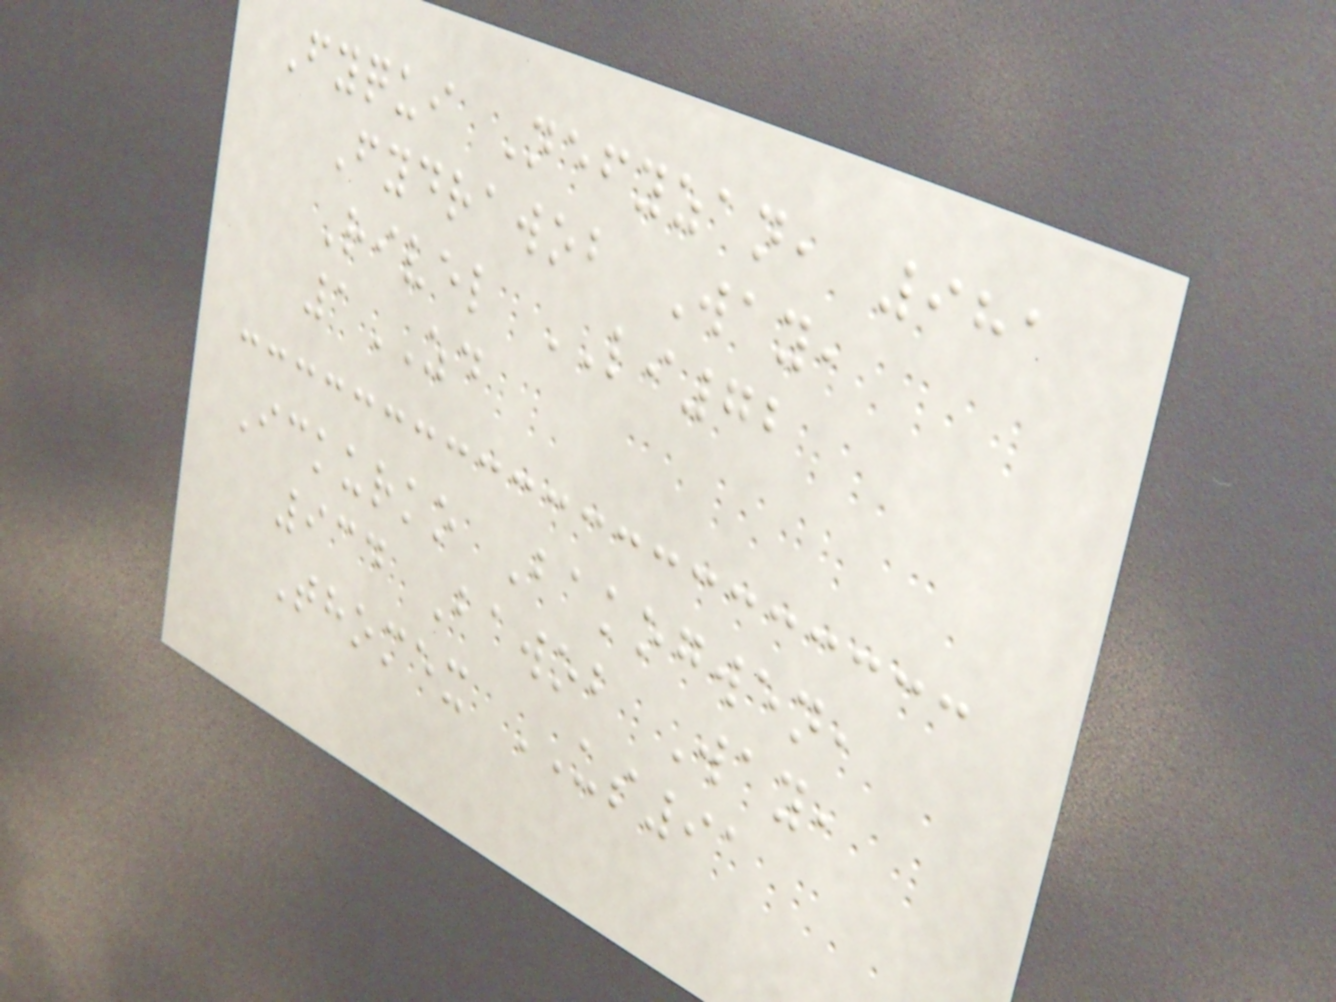Fyqui Nefyzan, 981
Fydrawob Way,
Rivel LI72
1ZD
Ickurko Bakogwen,
934 Bawob Way,
Thomex US91
